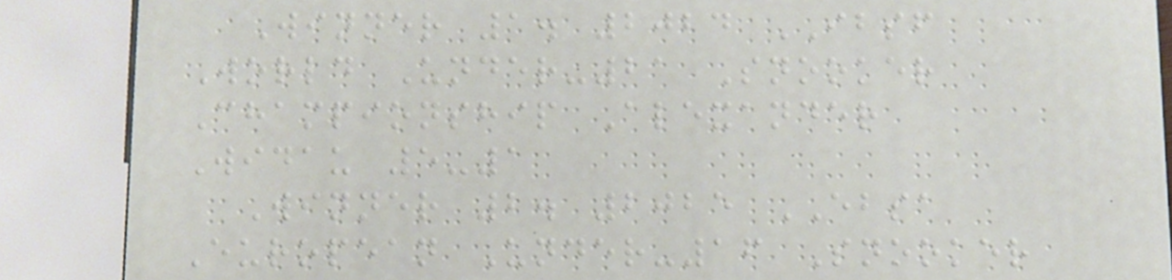Winner 1. 2024 IBSF
World Under-21 Snooker
Championship Alexander
Widau 5-1
Winner 2. 2025 EBSA
European Under-16 Snooker
